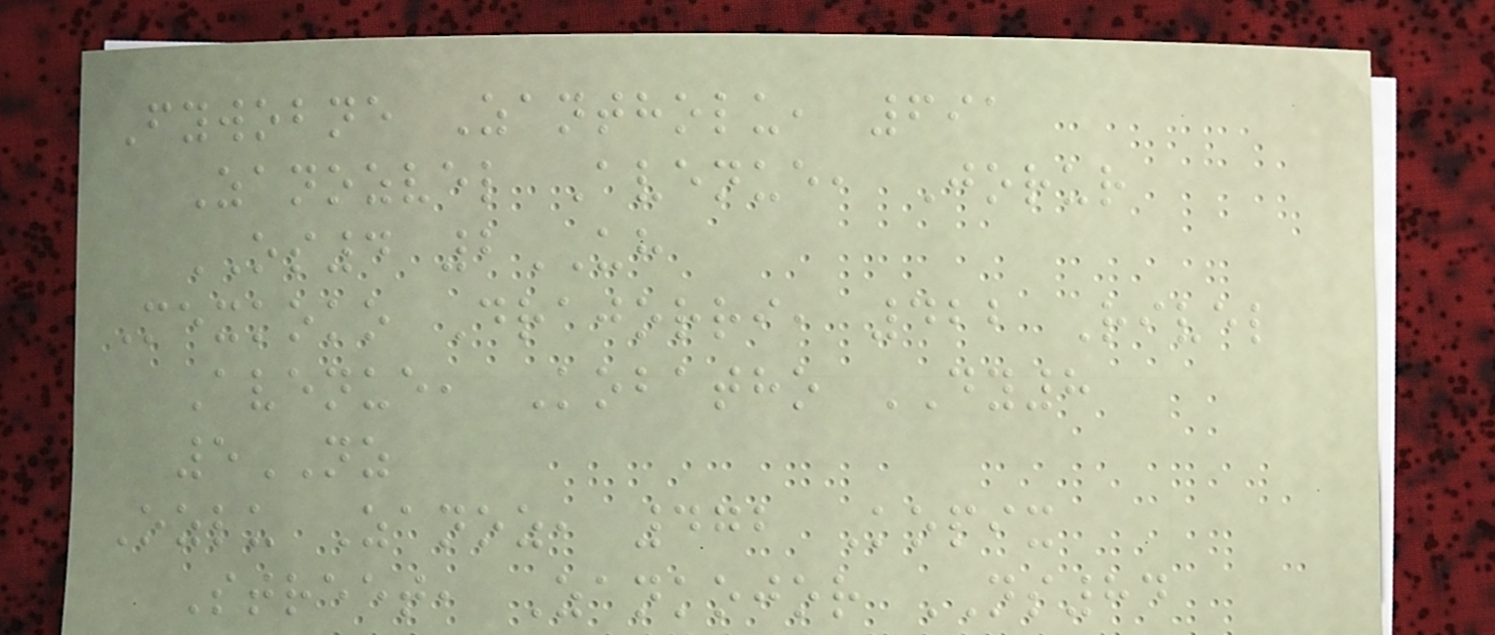Fywobne Zantholu, 691
Zanozvel Avenue, Jorur
OS4 2UH
Mexkoko Drajorri, 422 Rivel
Avenue, Kobatho DY8
5NZ
Ozlu Zanoz, 472 Kopix
Street, Zankojor NS84
